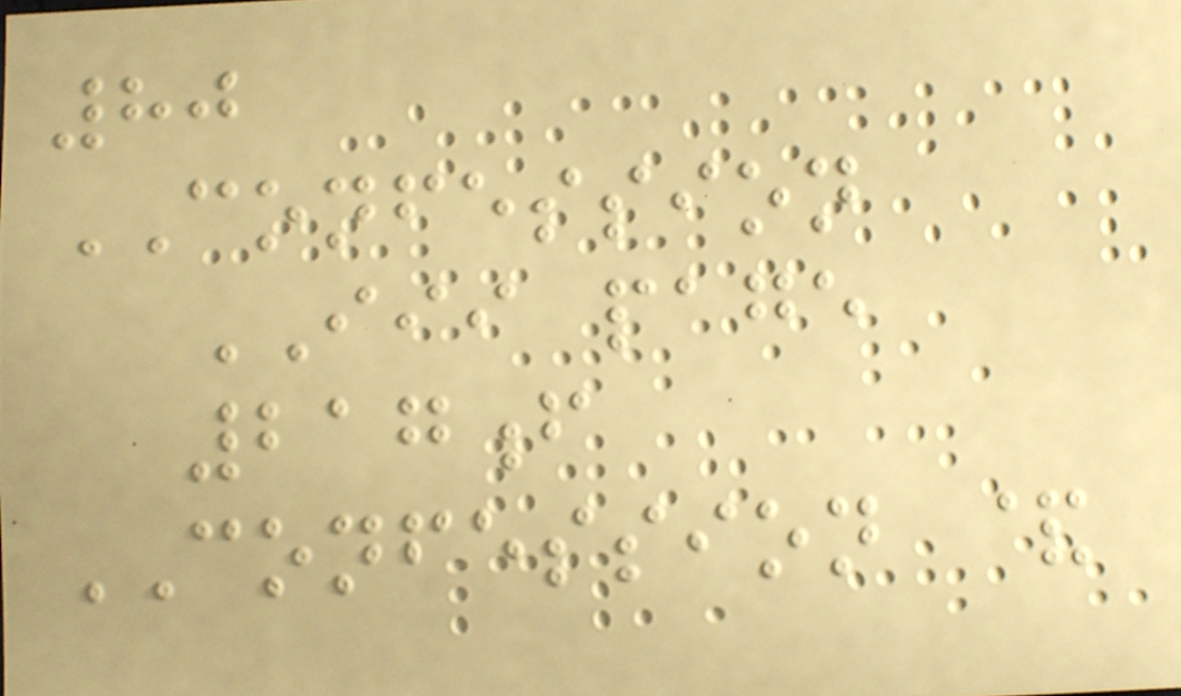80
CONFESSION
III page
217f
CONFESSION &
